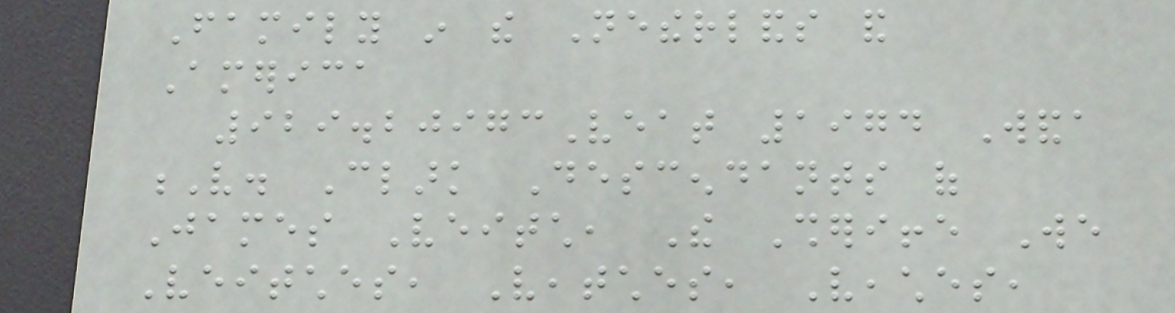Family in the Netherlands and
America
929.20973Veat 1974 Wanda
V. Clark Descendants of
James Veitch, The Sheriffe We
Veitches, Veatches, Veaches,
